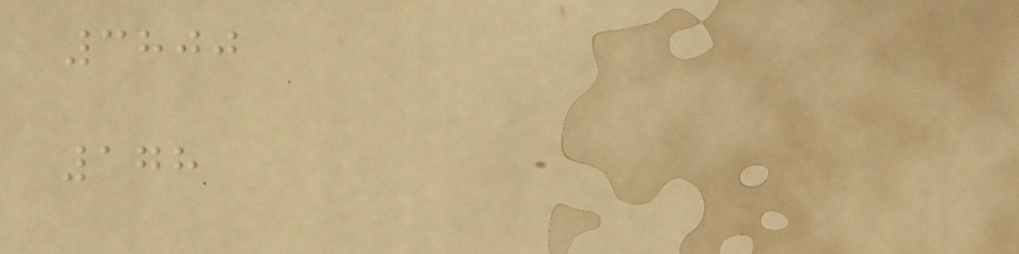3800
178
